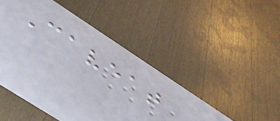Caveat
